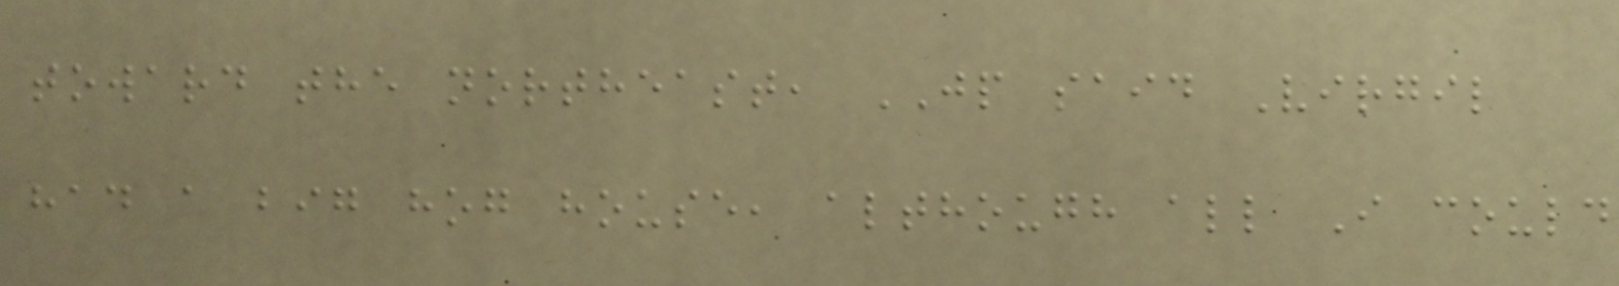toward the northeast, JP said Virgil
had a big hog house, although all I could
